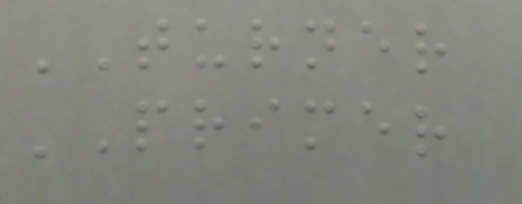TURNER
PRIMER
